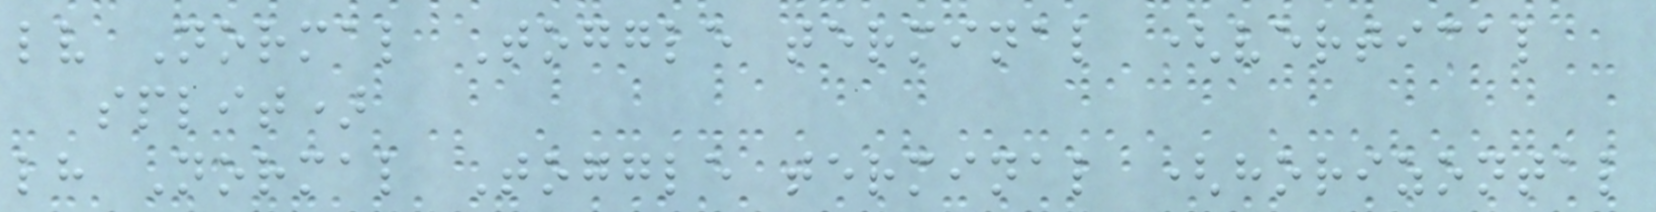lv Normal Toggle terminal (vertical
split)
lh Normal Toggle terminal (horizontal
